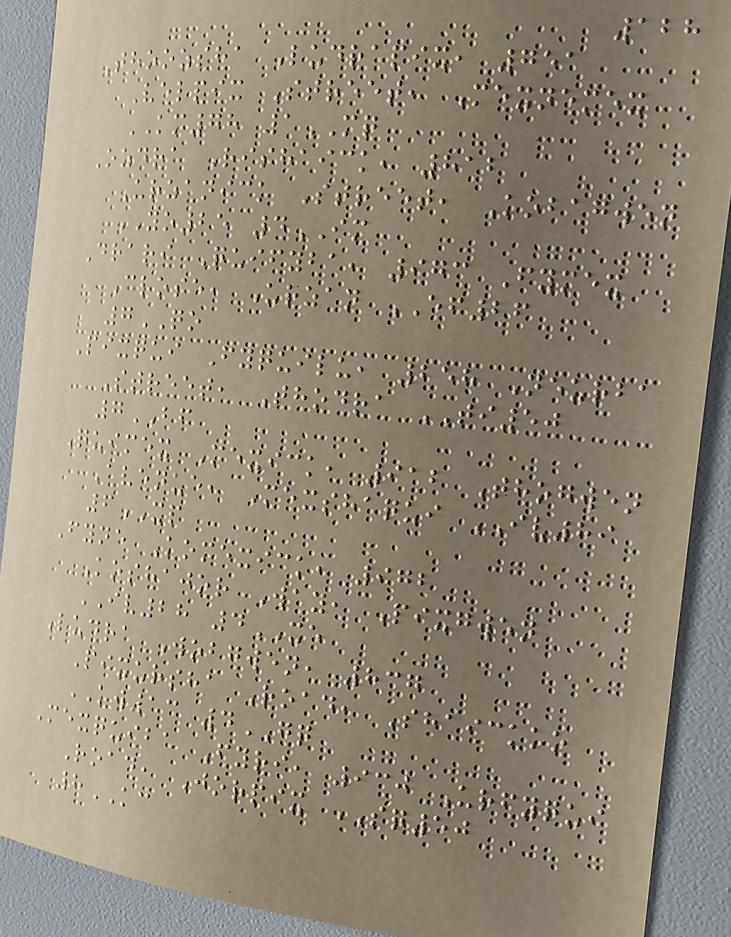128
Thoozsha Ludrapix, 751
Velpix Street, Mexnemex
KM78 1MQ
Ozdra Rishaick, 812
Urzanick Street, Kobagwen
YO25 4IM
Drari Quifyba, 973 Fymex
Close, Urzan EF26
7QO
Pixqui Fyquilu, 258 Neurba
Street, Thodra TI50
7BF
Quimex Mexick, 912 Thogwen
Avenue, Mexshaqui IV89
6XP
Fyne Komexick, 972
Koshajor Way, Pixgwen
IV28 4XE
Ludra Wobgwen, 837
Pixursha Road, Shaickko
KW13 4GQ
Mexquiba Fyri, 930 Urfyqui
Road, Jorpix SQ50
8KC
